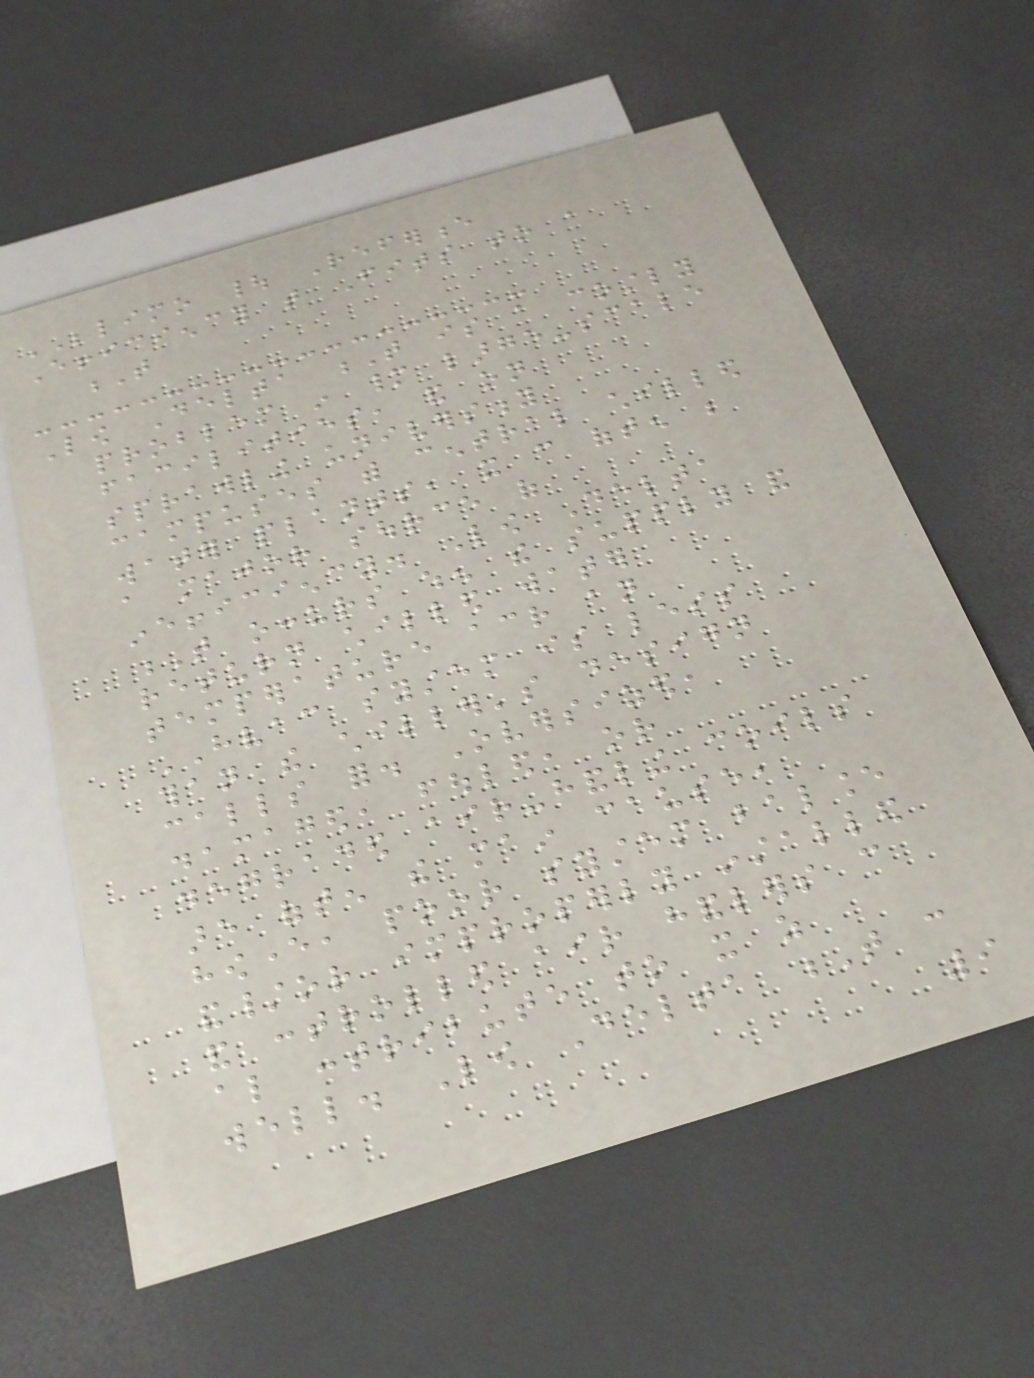BELIMO | Reference
Efficiency that Fits to a
T
Low Delta T is a costly
problem in many large-scale
facilities, and on
sprawling university
campuses with central chilled
water plants, it can often be
a major source of
inefficiency. Low Delta
T occurs when the supply and
return chilled water
temperature across an
HVAC system is less
than the chiller's design
calls for. Oversized,
damaged, fouled, or
degraded air-handling coils
are often the main cause,
however, poor system balance
and/or improperly installed
and controlled air handlers can
also contribute to it as
well. Low Delta T can
9
